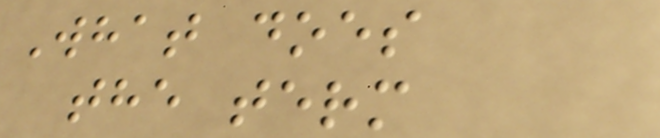What does
the term
